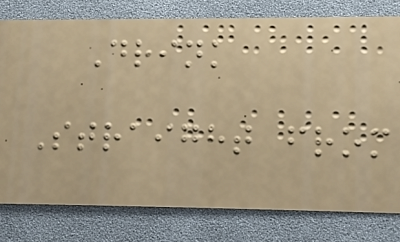Drink
Straight from
